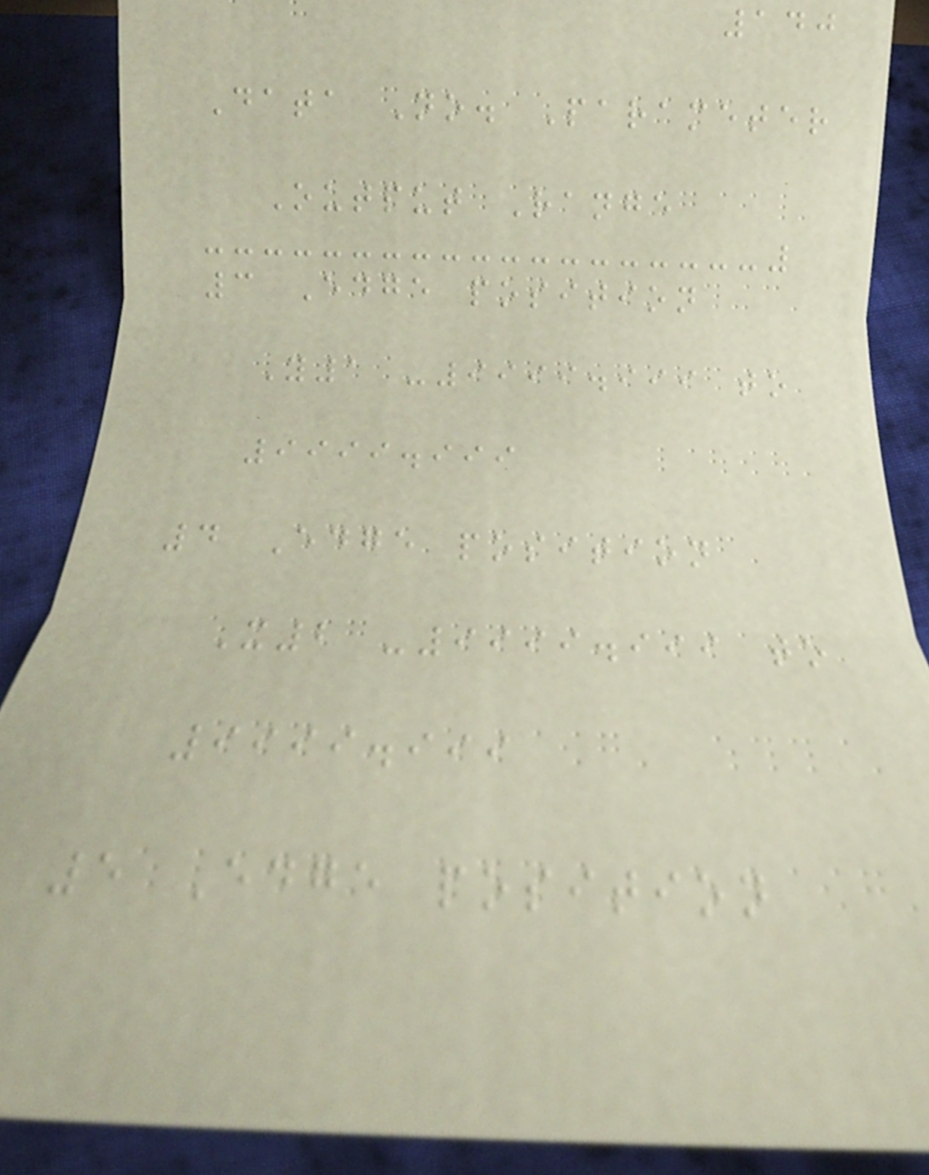140
Data No. Parameter
Output Range
3 Edge position
Y1 -9999.999 to
9999.999
4 Edge position
X2 -9999.999 to
9999.999
5 Edge position
